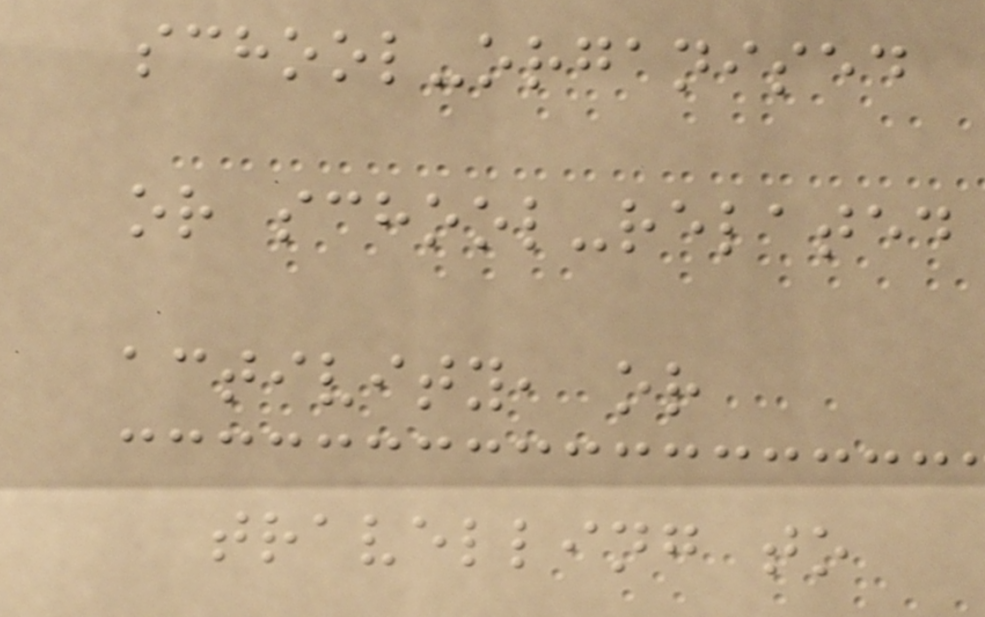school-organised
or school-related
activity, or
travelling to
